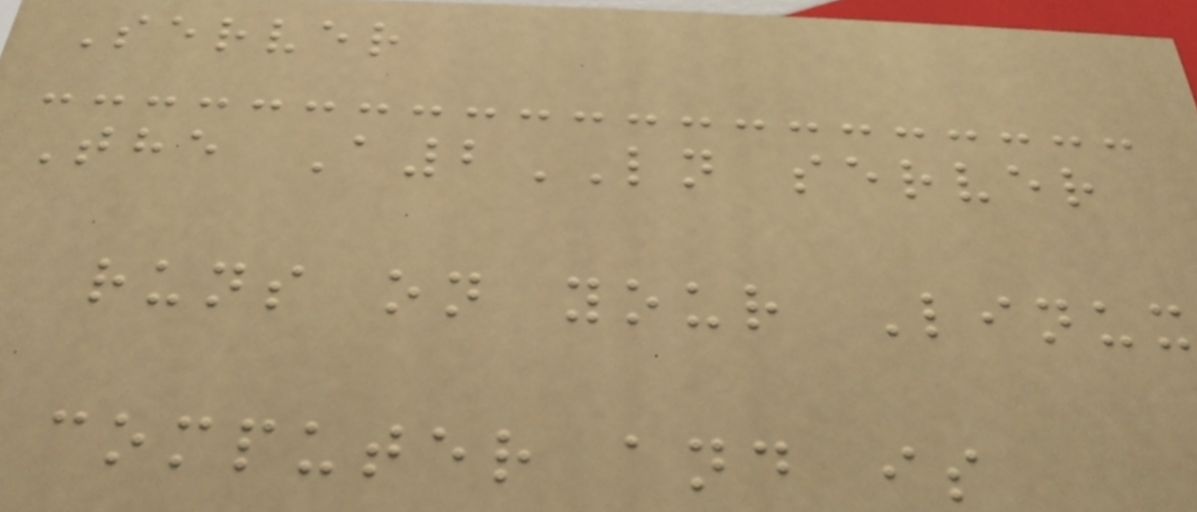Server
The A2LN server
runs on your Linux
computer and is
